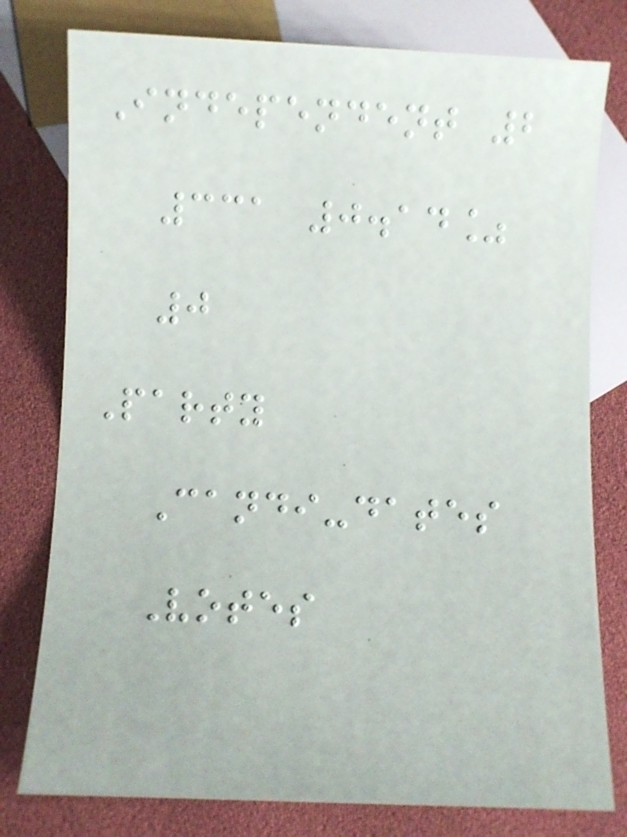Independent 2
331 0.14%
0
Party
Candi-dates
Votes
